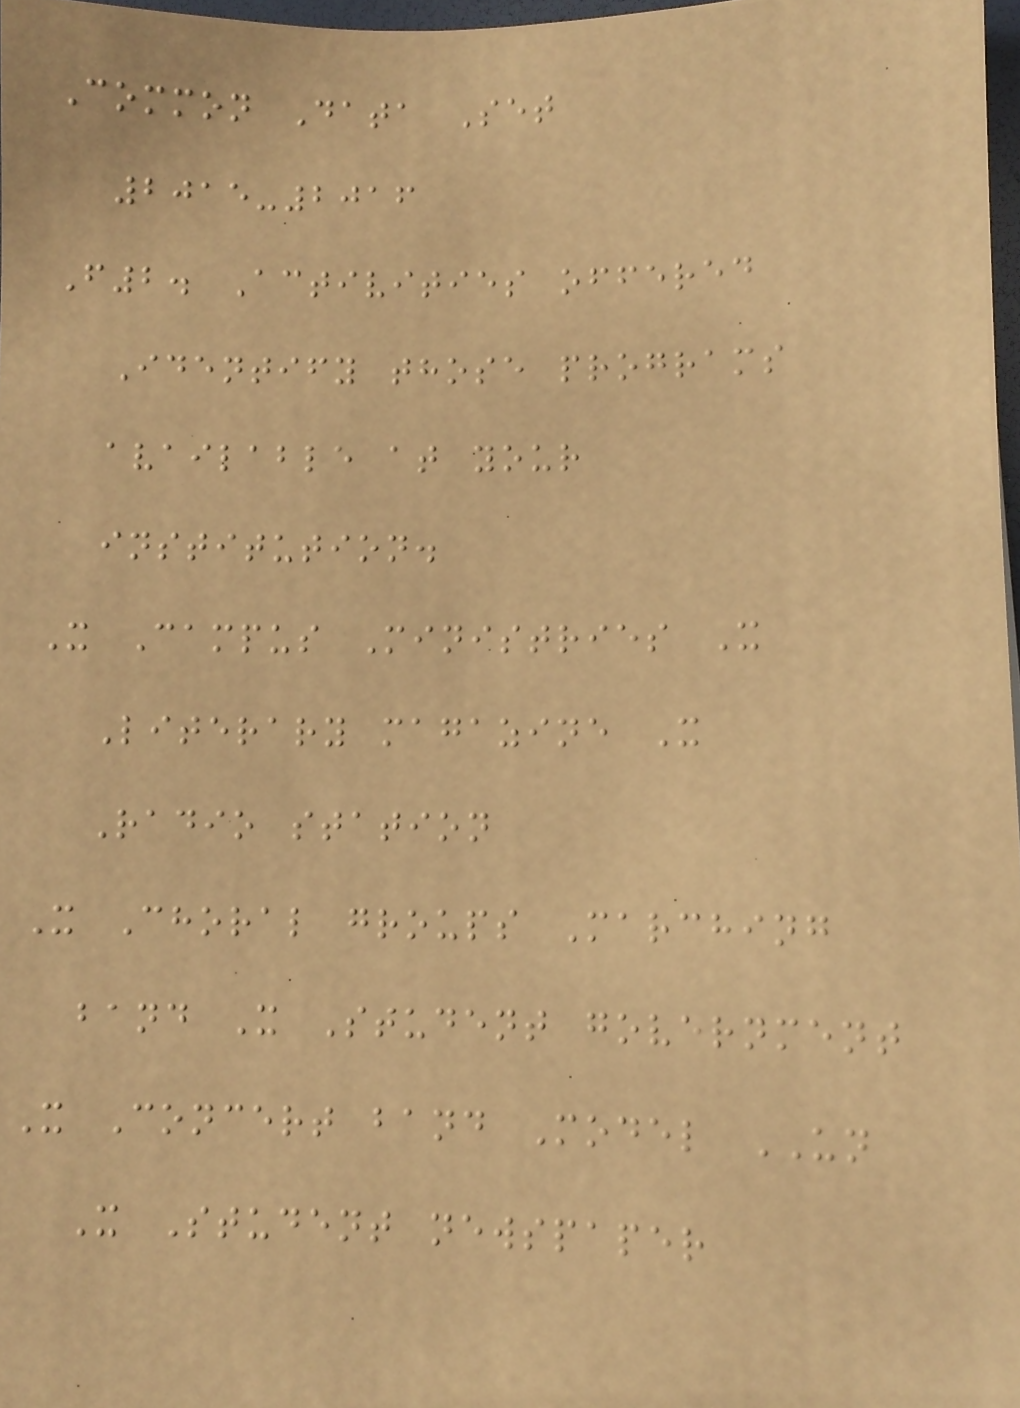Common Data Set
2015-2016
F2. Activities offered
Identify those programs
available at your
institution.
X Campus Ministries X
Literary magazine X
Radio station
X Choral groups Marching
band X Student government
X Concert band Model UN
X Student newspaper
